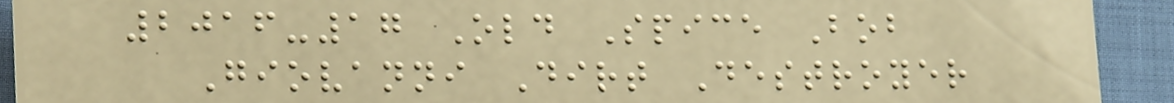2016-17 Old Spice Bob
Giovanni Dirt Destroyer
